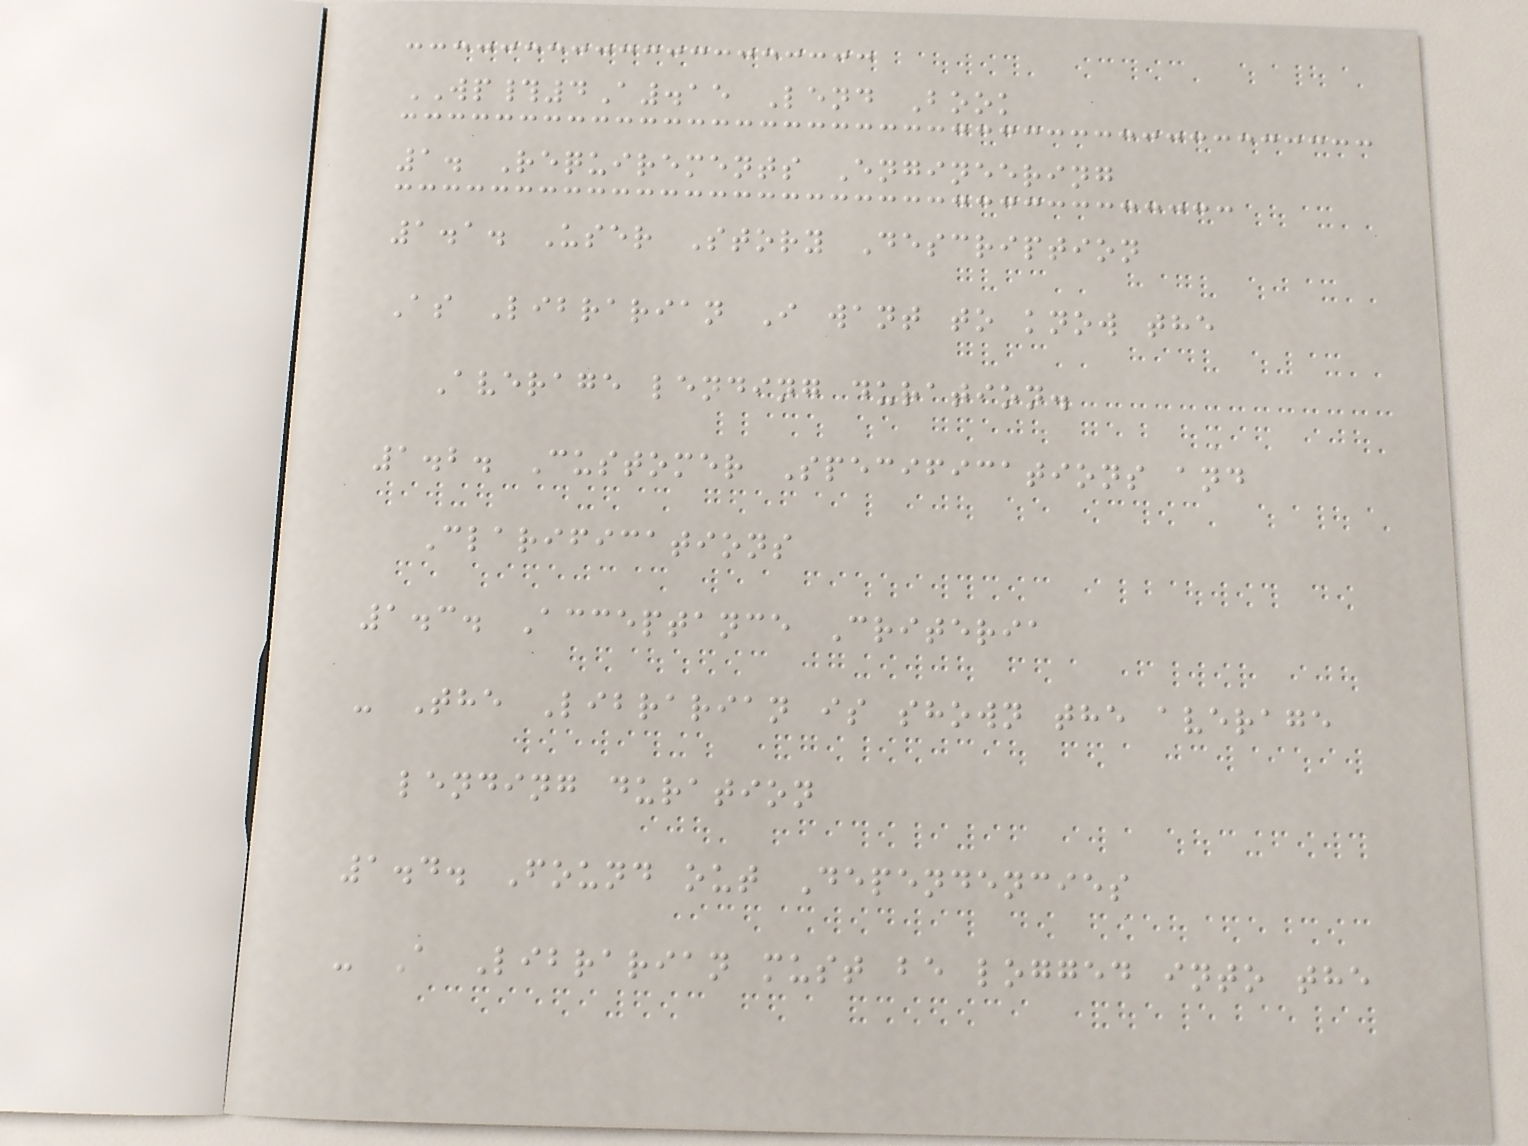WP#4A.15 Lend Book
1. Requirements Engineering
1.1. User Story Description
As Librarian I want to know the
Average lending duration.
1.2. Customer Specifications and
Clarifications
1.3. Acceptance Criteria
- The Librarian is shown the average
lending duration
1.4. Found out Dependencies
- A Librarian must be logged into the
